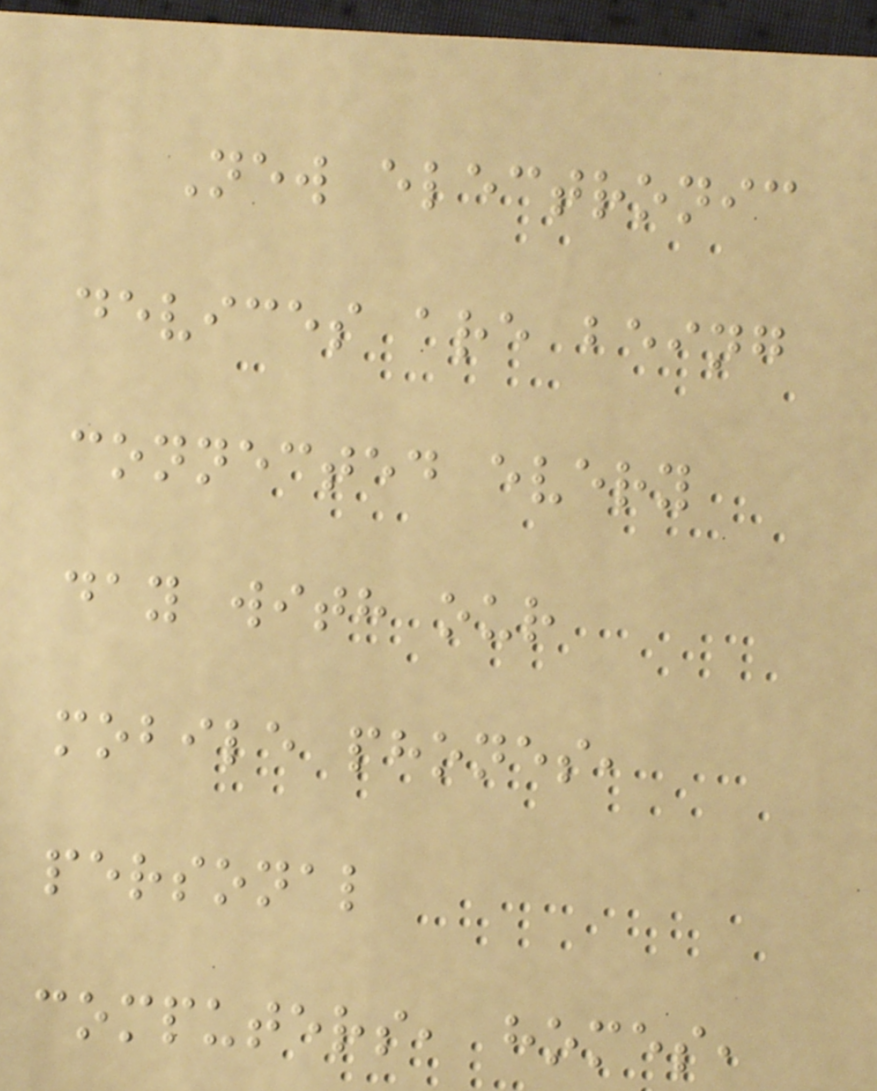New electronic
devices are being
connected every
day with our
mobile phones,
personal
computers, homes,
